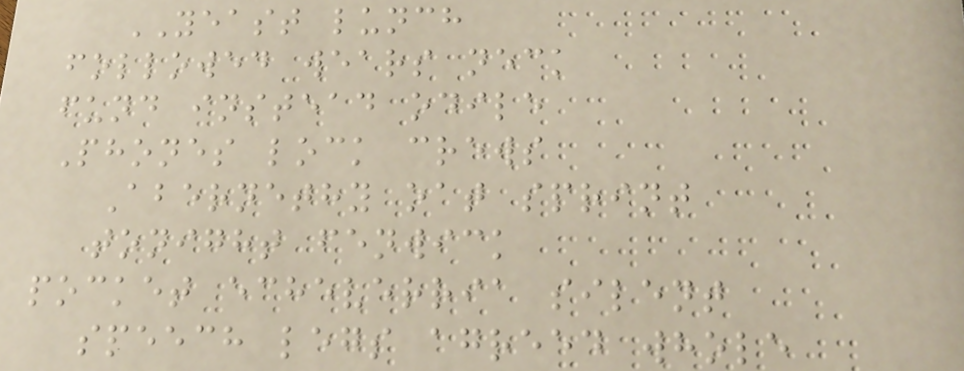YEAST lunch
followed wears neck
fund instead odile
Phones lock crews
Abernethy oat sprint
tonight fenwick
pocket echeverria silent
speech legs agreed whole
